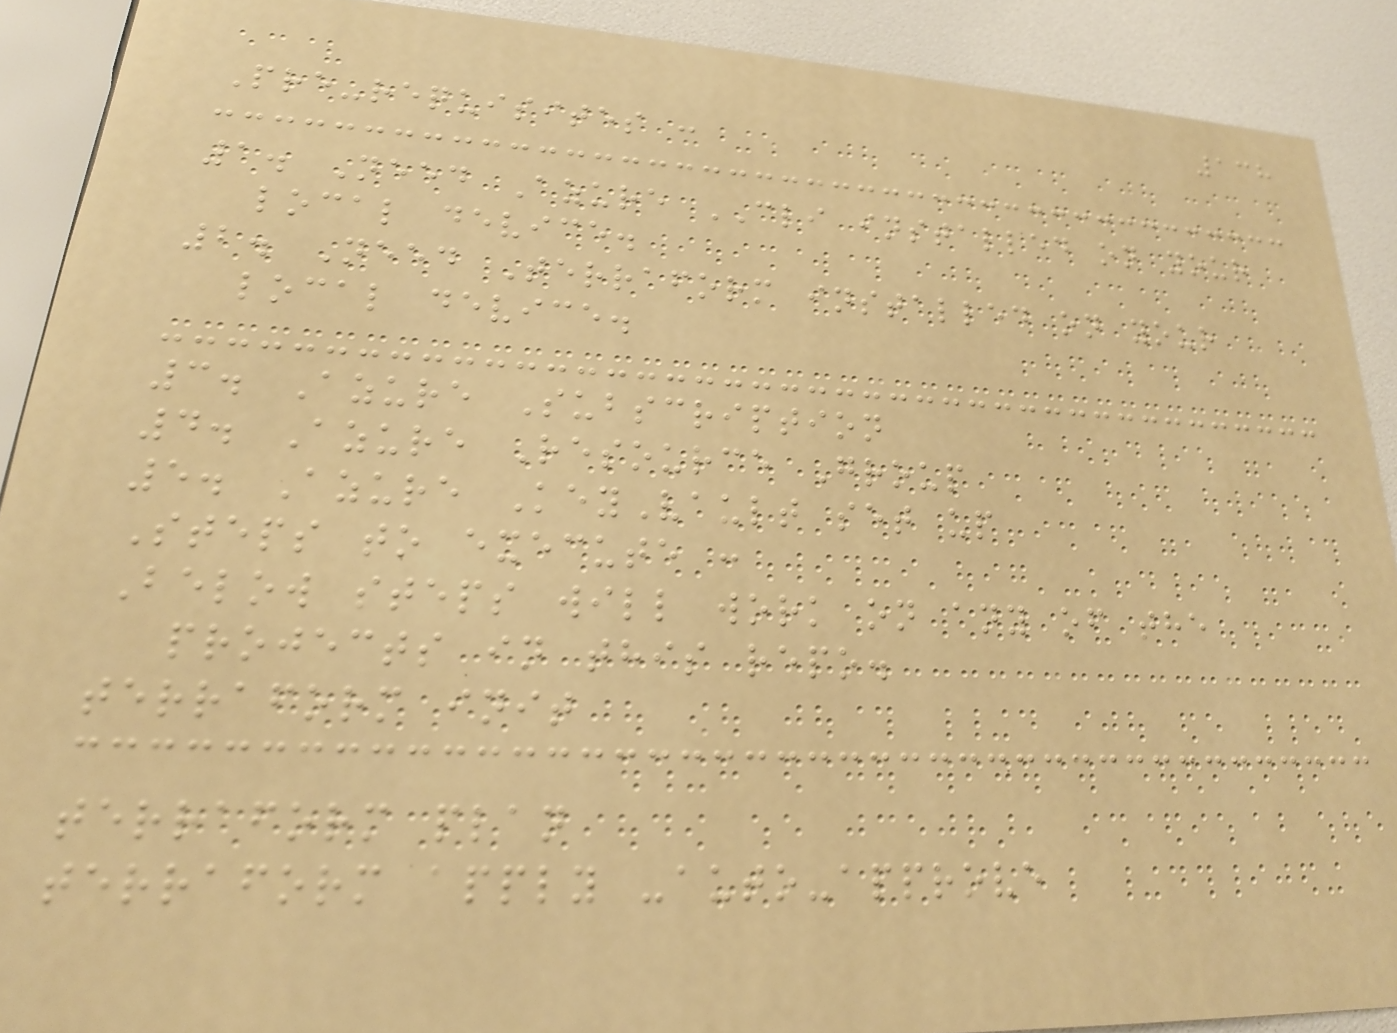138
Pre-requisites :
1. Need Azure CLI installed on your
local device.
2. Need Terraform installed on your
local device.
3. Azure Subscription
4. Azure Resource Group
5. Azure KeyVault set up
Steps to execute :
Below steps will work on any of the
projects in this repo.
terraform init
terraform plan
terraform apply -auto-approve
